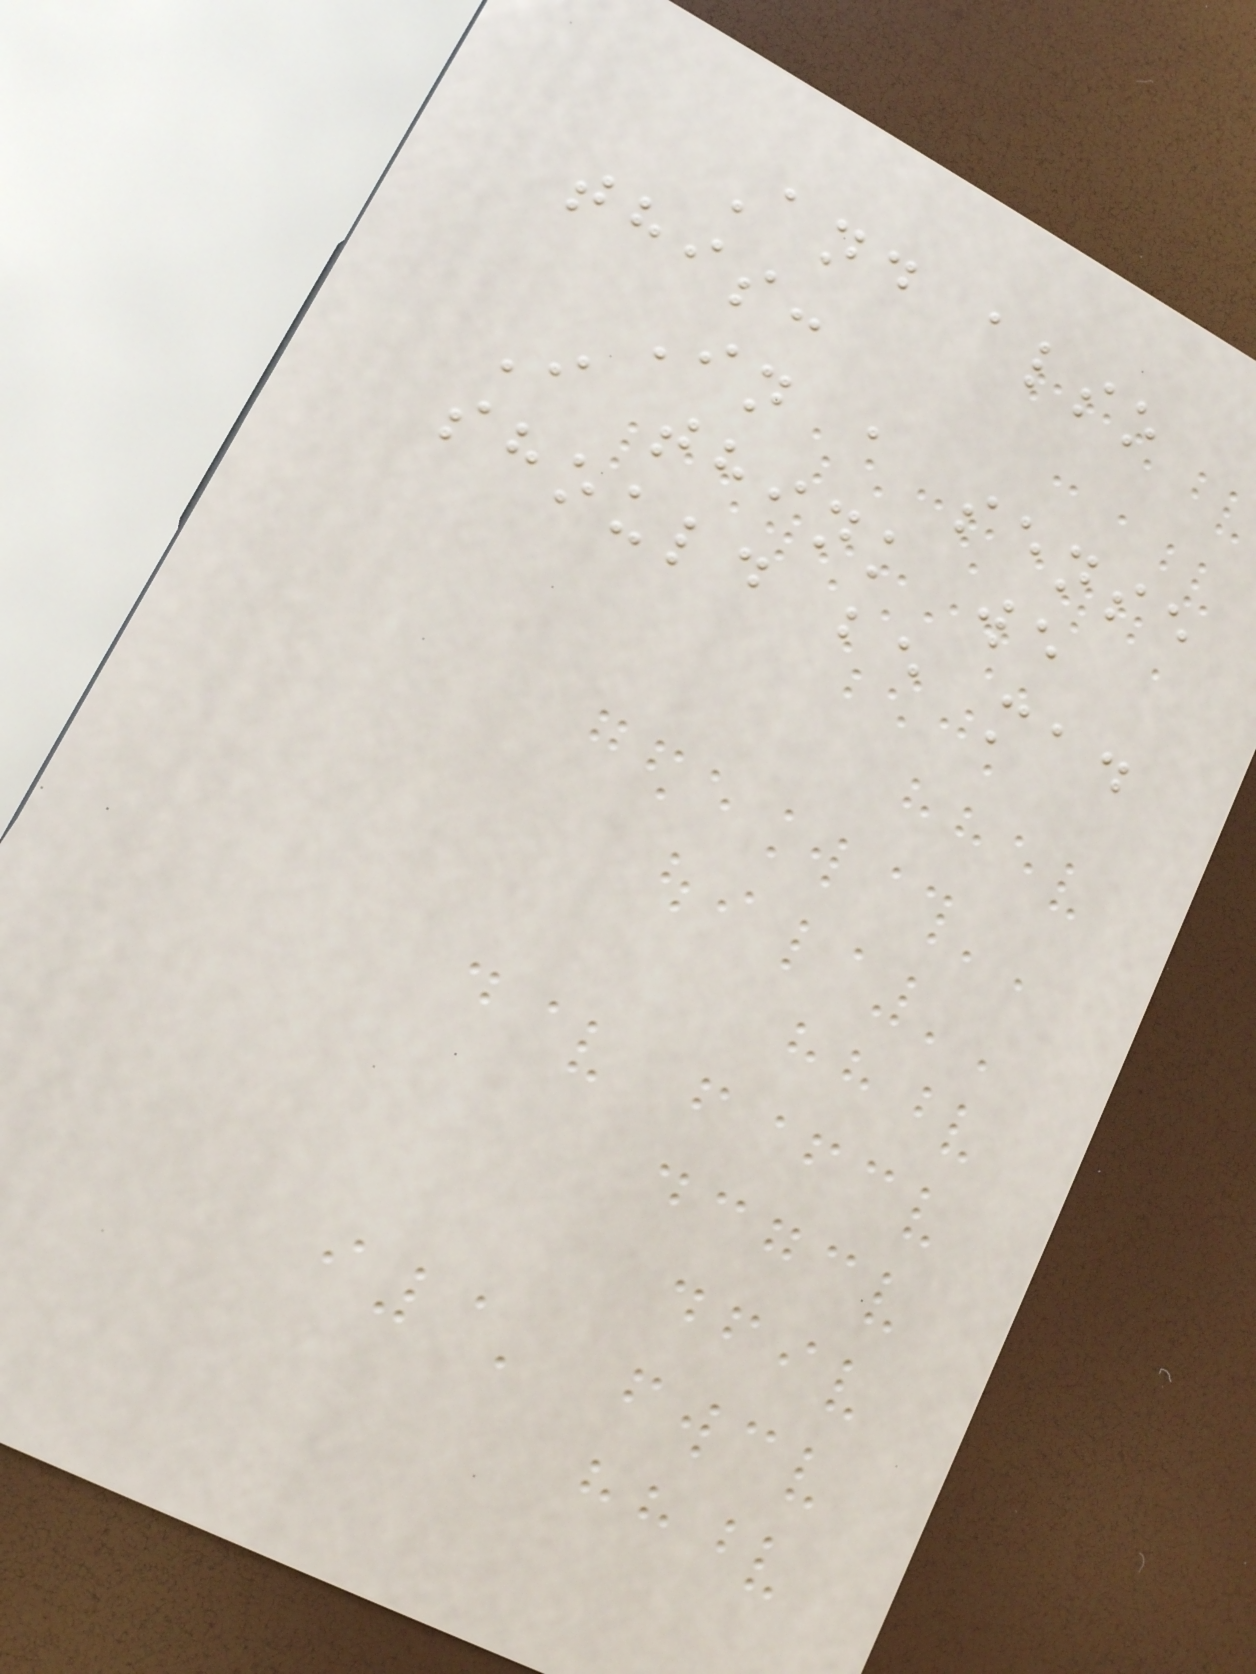And also
this:
In a sense
I think we
should be mad
